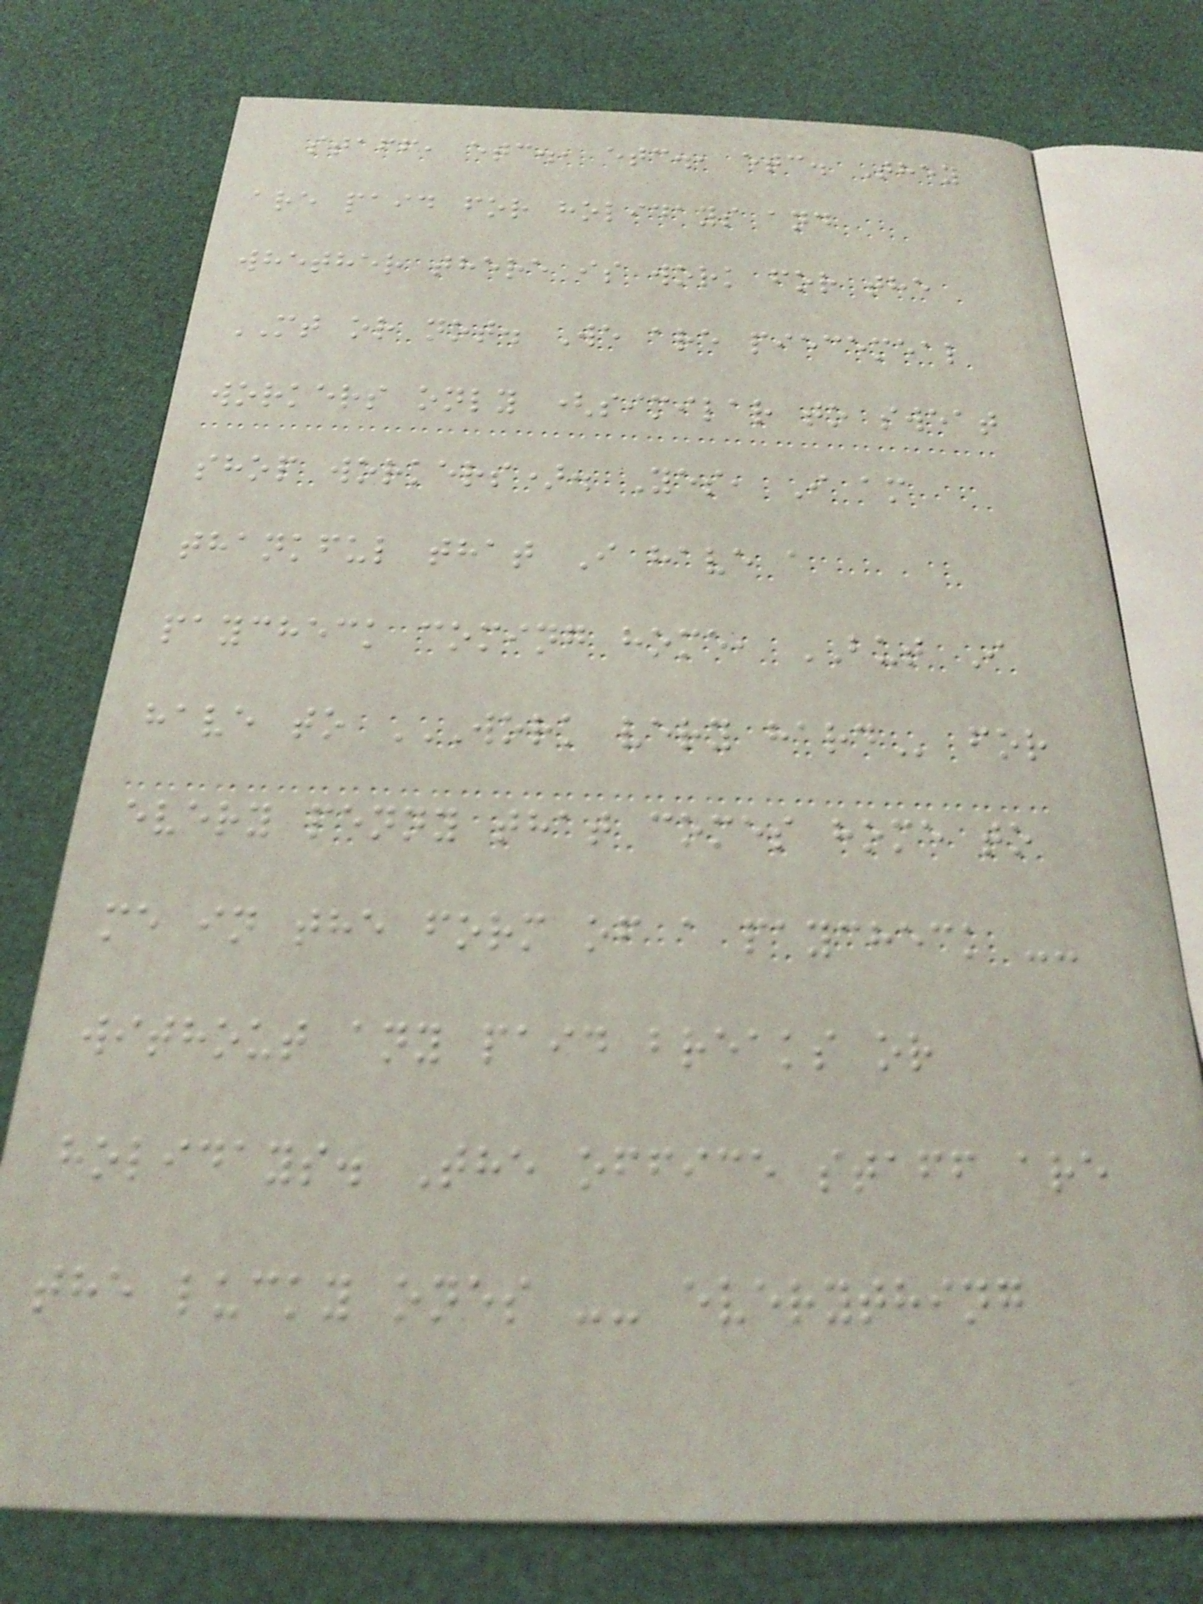staff, etc., etc., etc. They
are paid for holidays and
whether there is work for the
MT or not. We are piecemeal
workers only (similar to sweat
shop workers). Yes, I am
thankful that I have a
paycheck coming home, BUT I
have to WORK VERY HARD for
every penny that comes home to
me in the form of a paycheck --
without any paid breaks or
holidays. The office staff are
the lucky ones -- everything
